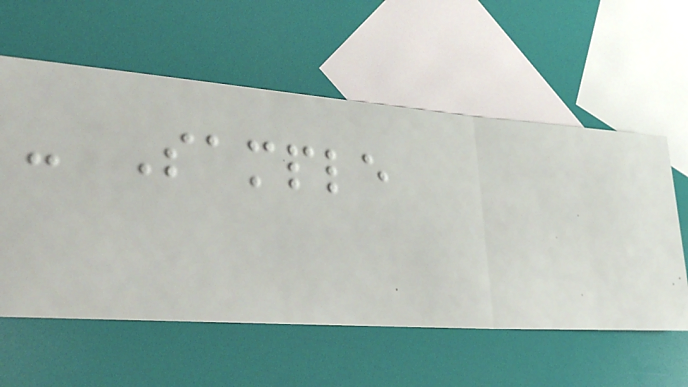- Sample
